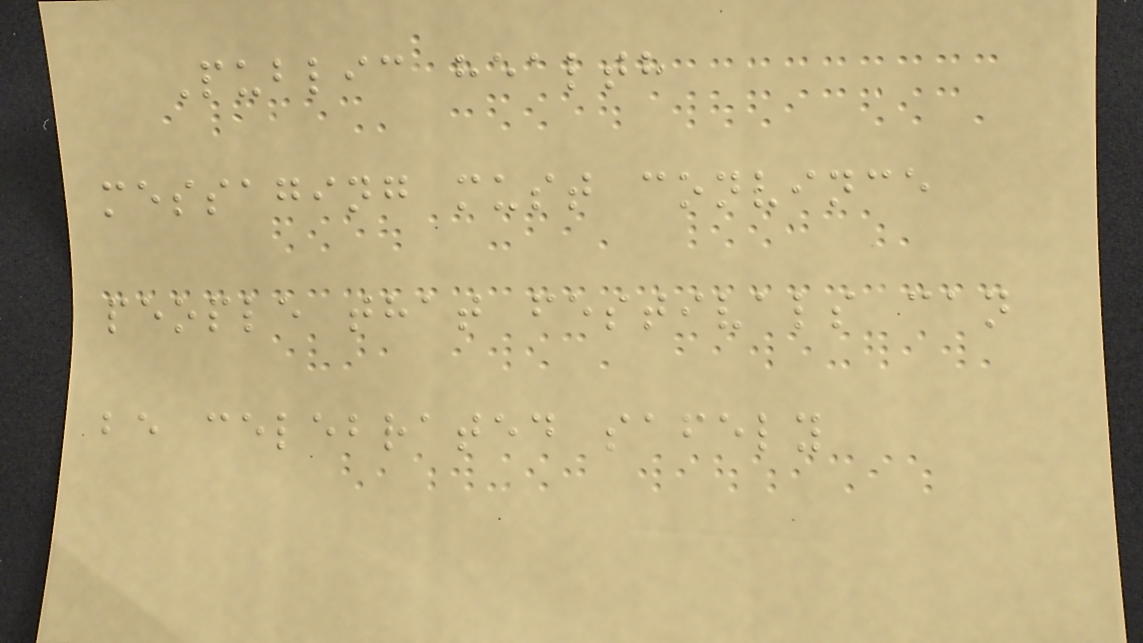Public health
messaging must convince
people that festivals can
be celebrated safely
